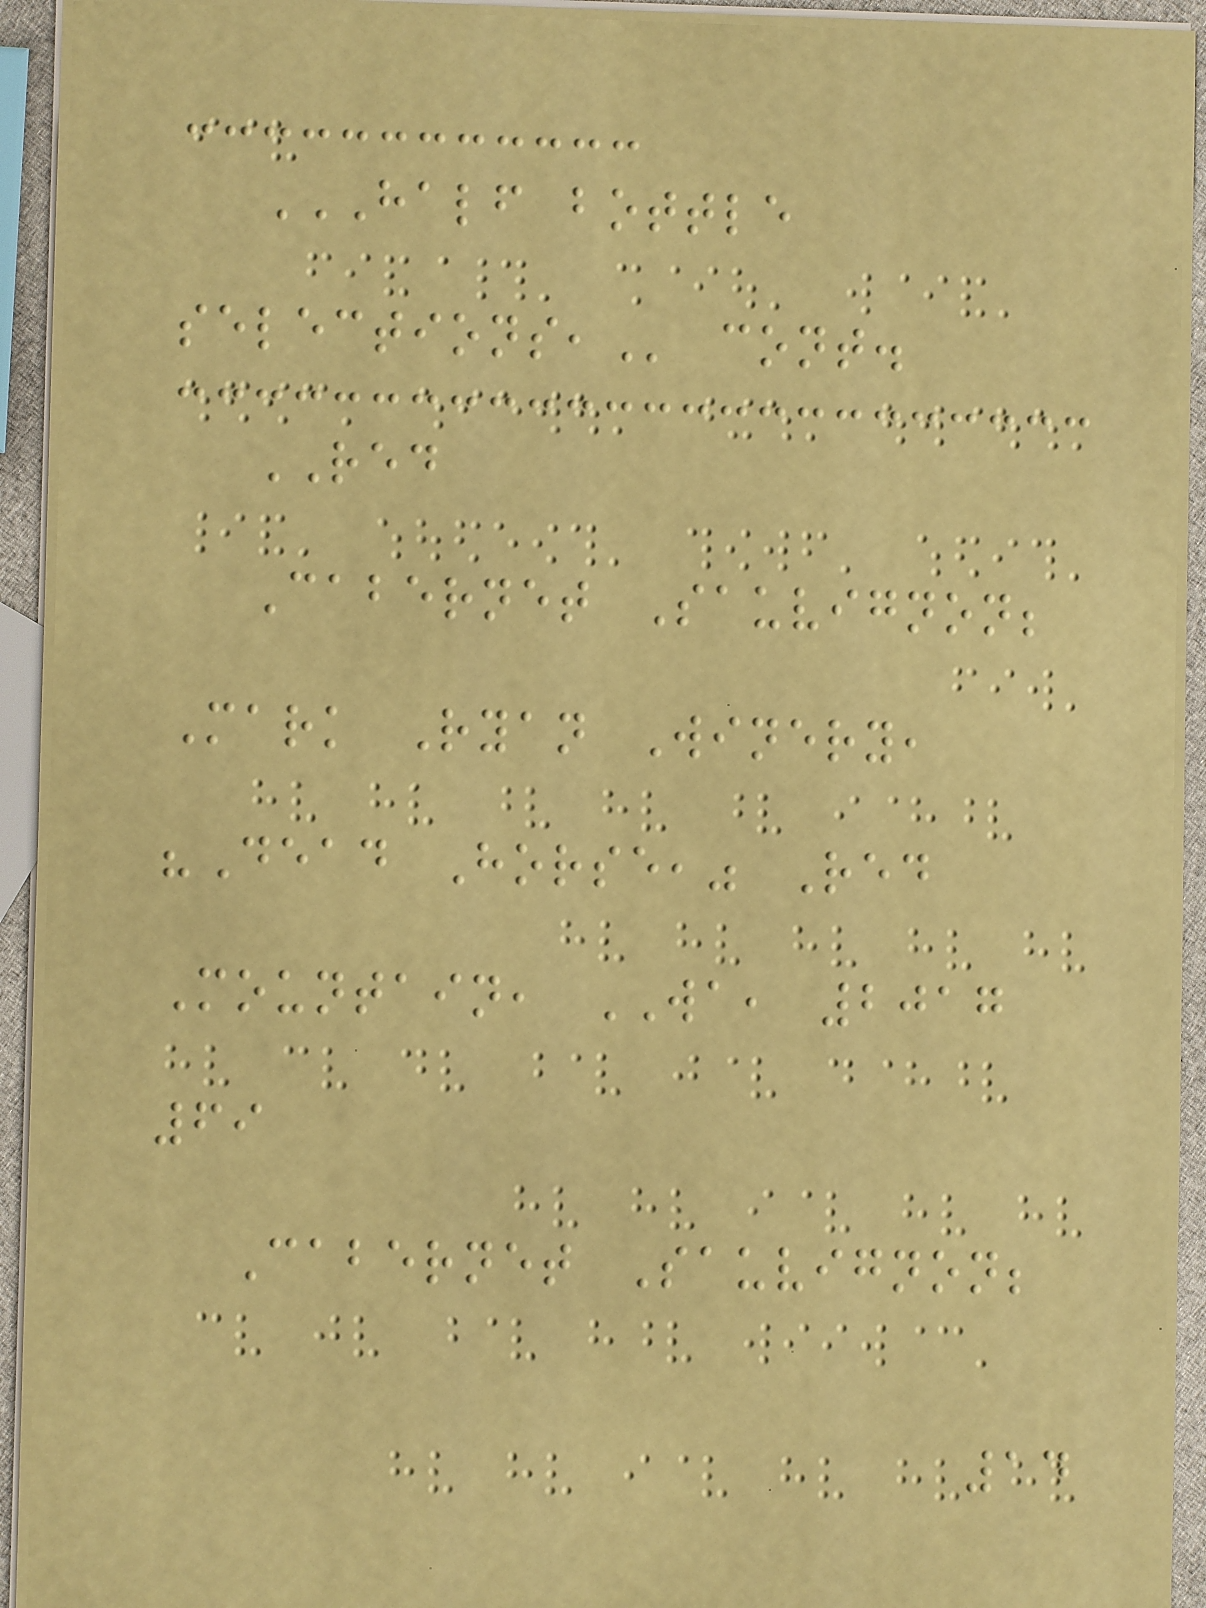HALF BOTTLE
SELECTIONS, cont.
RED
Cabernet Sauvignon;
Mark Ryan Winery,
"Dead Horse," Red
Mountain, WA, 2017
69
Cabernet Sauvignon;
14
